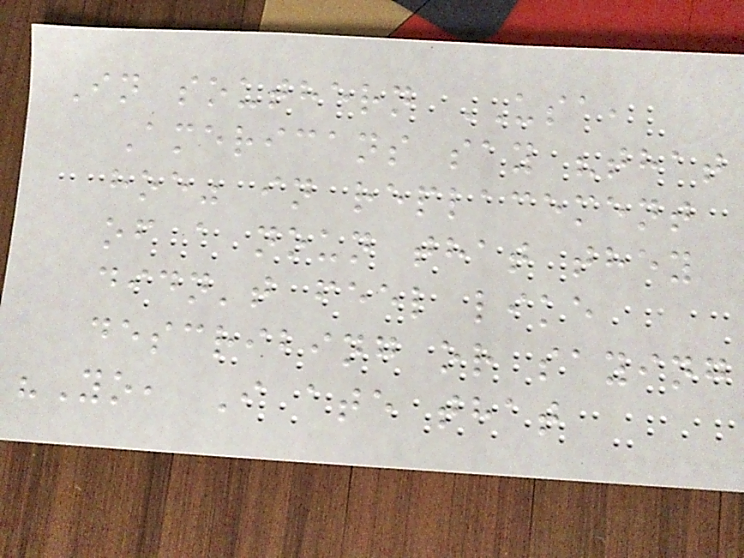In southern USA,
Americans say "that
hoe" in replacement
of a noun that they
didn't feel like
describing or saying
"Yo, I ate that
